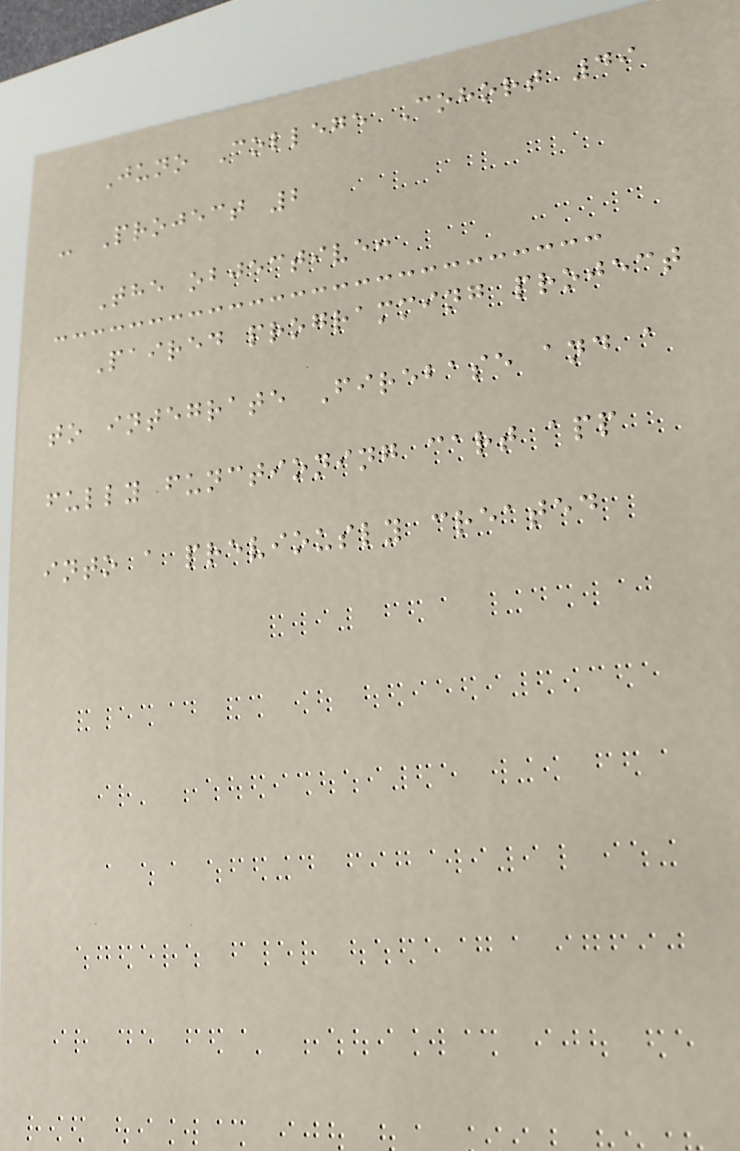Juno College Cohort 49
- Project 2
The objective:
Paired programming project
to integrate Firebase and a
fully functioning cart app
into a previously created
